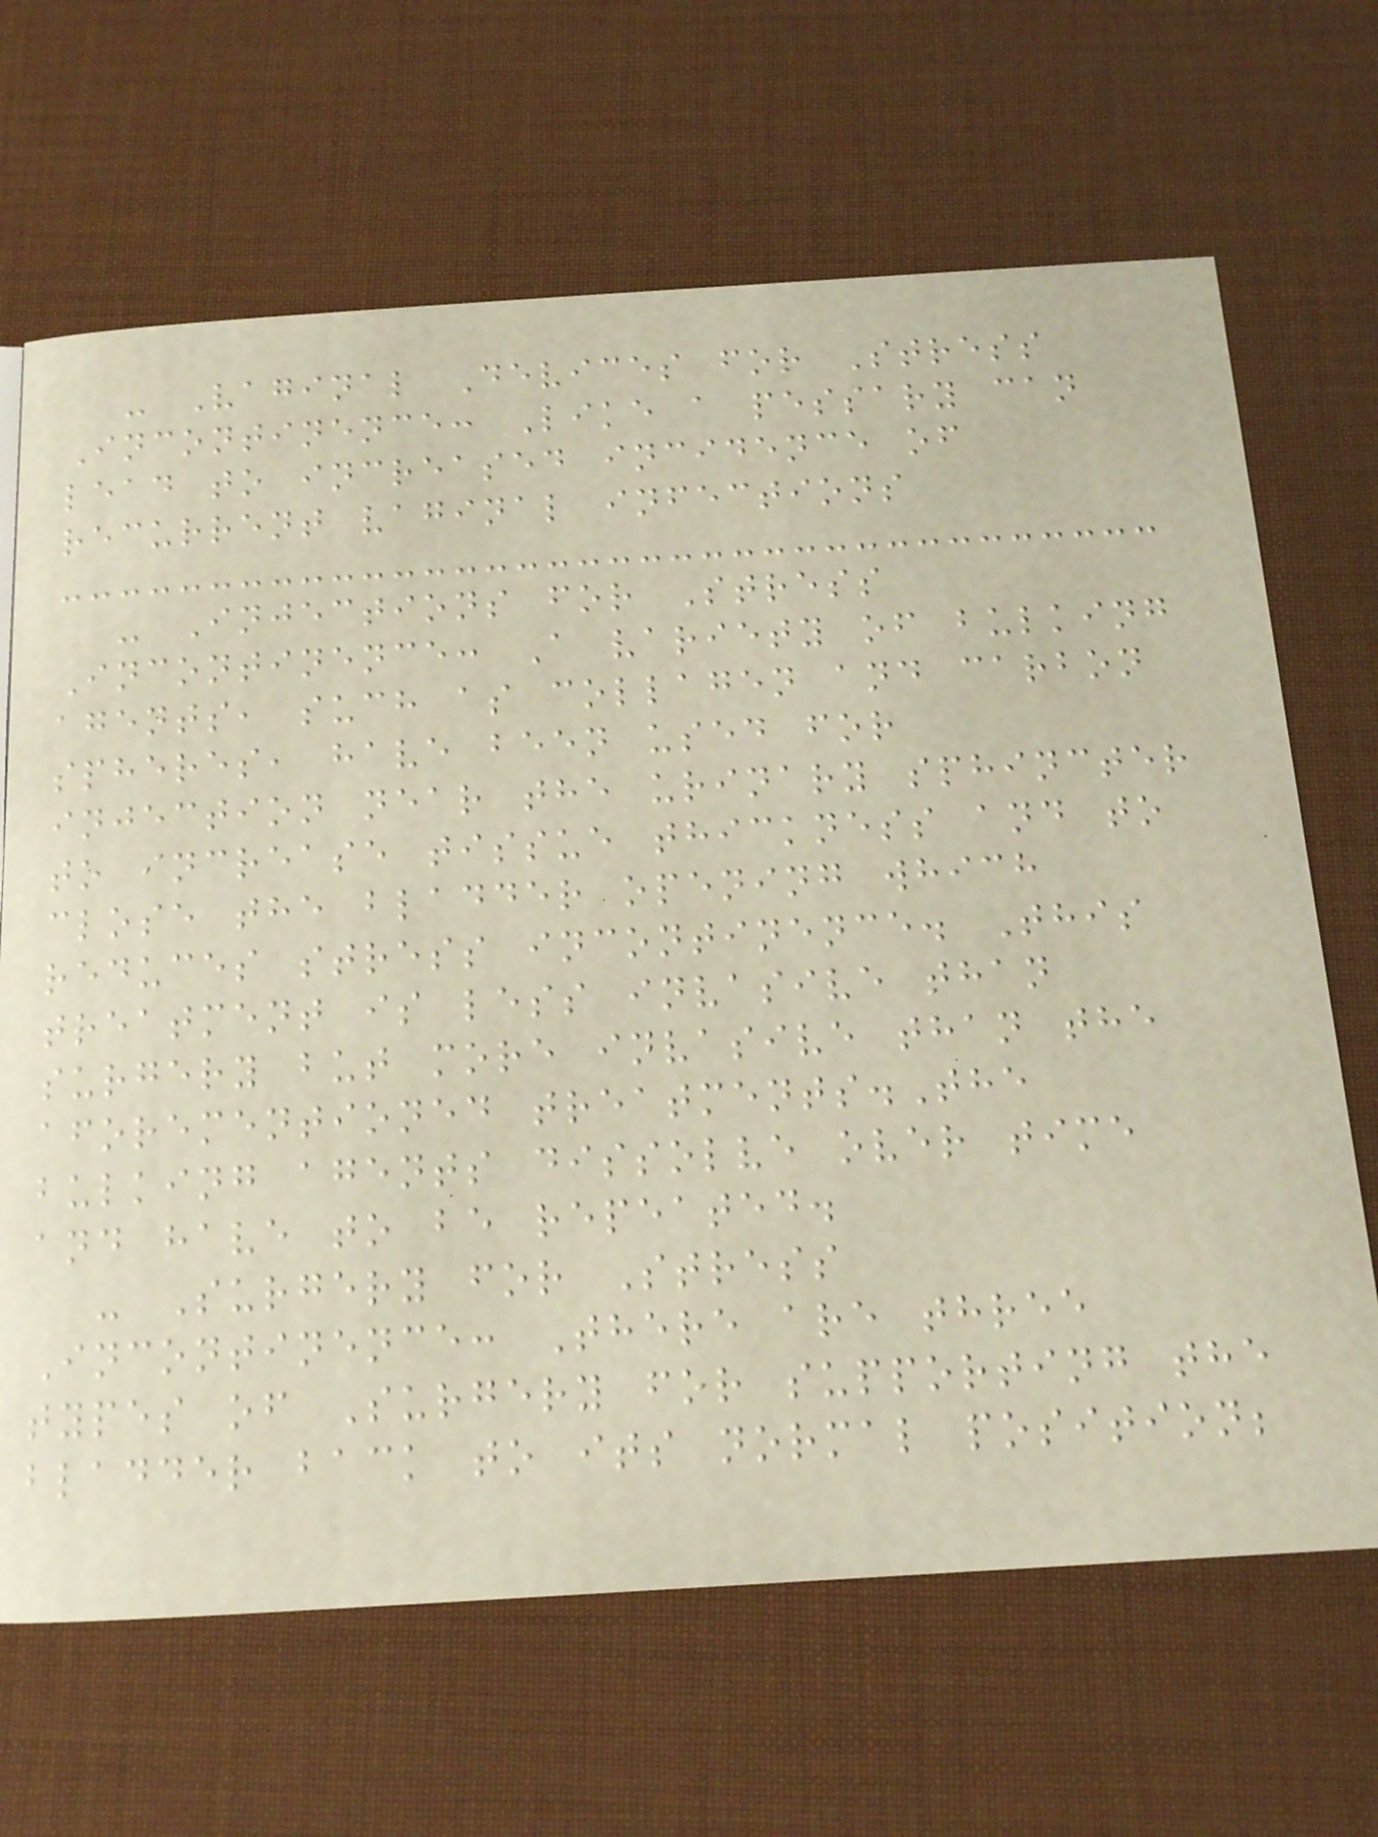- Vaginal Devices for Stress
Incontinence: Like a pessary can
lead to increased incidence of
recurrent vaginal infections
- Injections for Stress
Incontinence: A variety of bulking
agents, such as collagen and carbon
spheres, have been used for
injection near the urinary sphincter
to increase tissue thickness and to
close the bladder opening which
reduces stress incontinence. This
treatment is less invasive than
surgery but more invasive than the
aforementioned treatments.The
bulking agents dissolve over time
and have to be repeated.
- Surgery for Stress
Incontinence: There are three
types of Surgery for supporting the
bladder back to its normal position;
